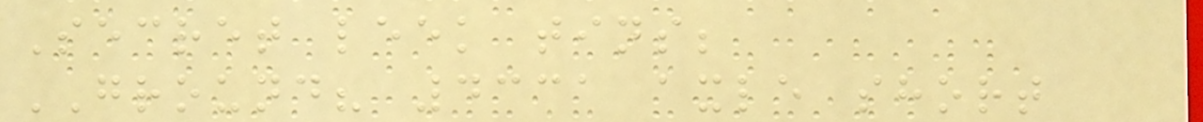Secret leek tins;
GROUND? 4331 axle short
